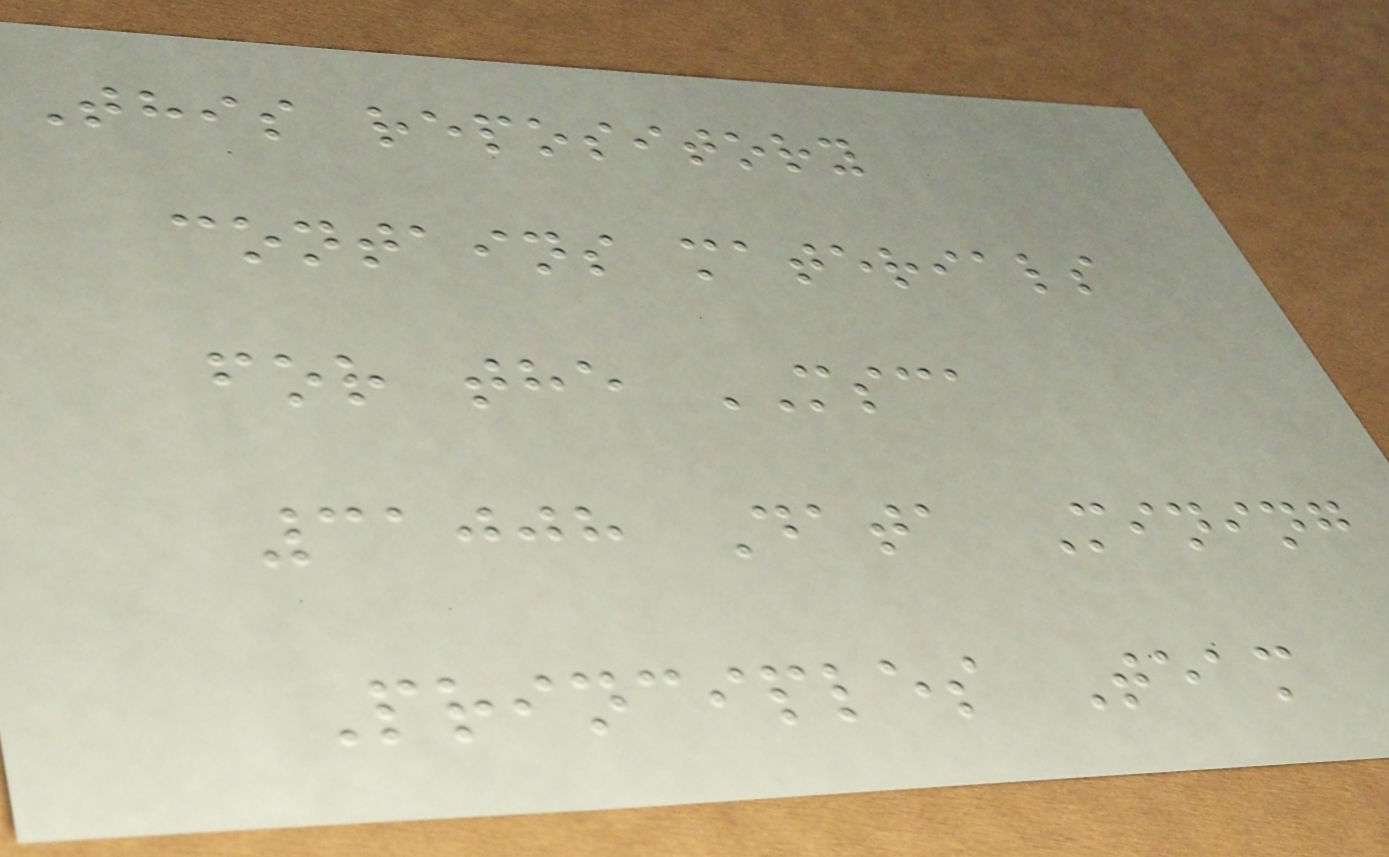This repository
contains materials
for the MSCA
31008 Data Mining
Principles Team
